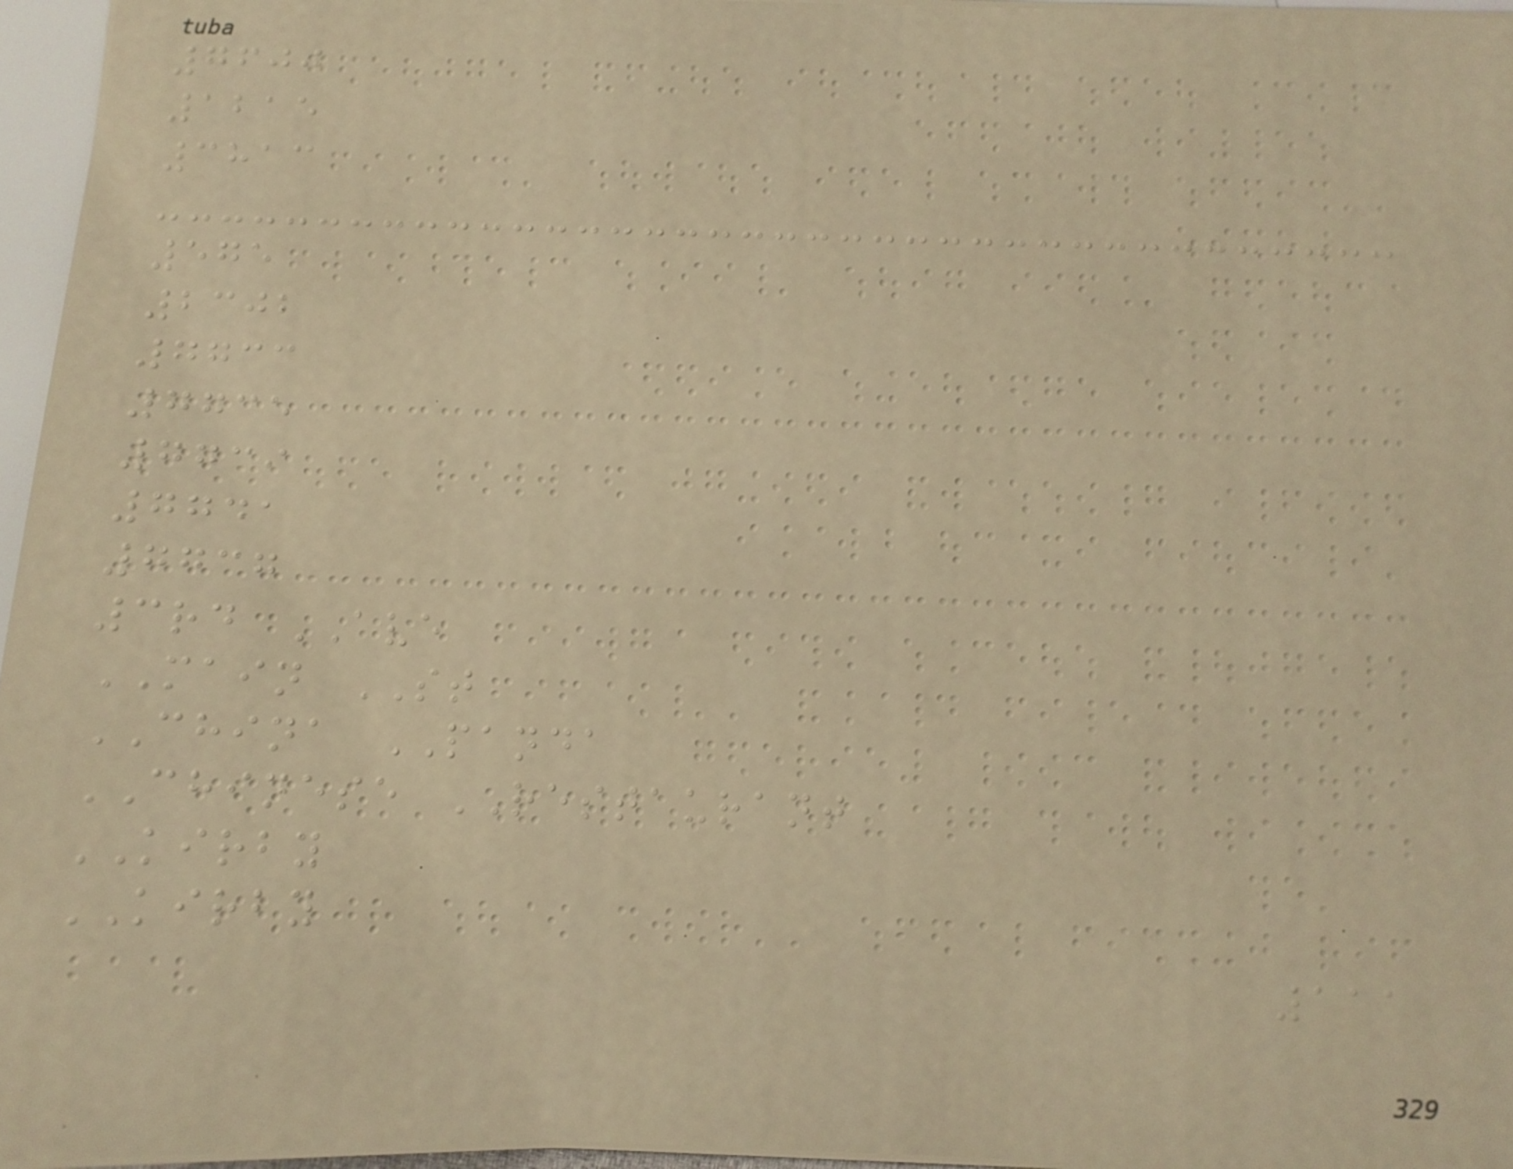7600
1215
3813
575
2302
7733
7735
7739
7741
7737
3rd AVE
MAIN ST
CHINA PANDA
CHINESE RESTAURANT
KIRBY
KIRBY
111
